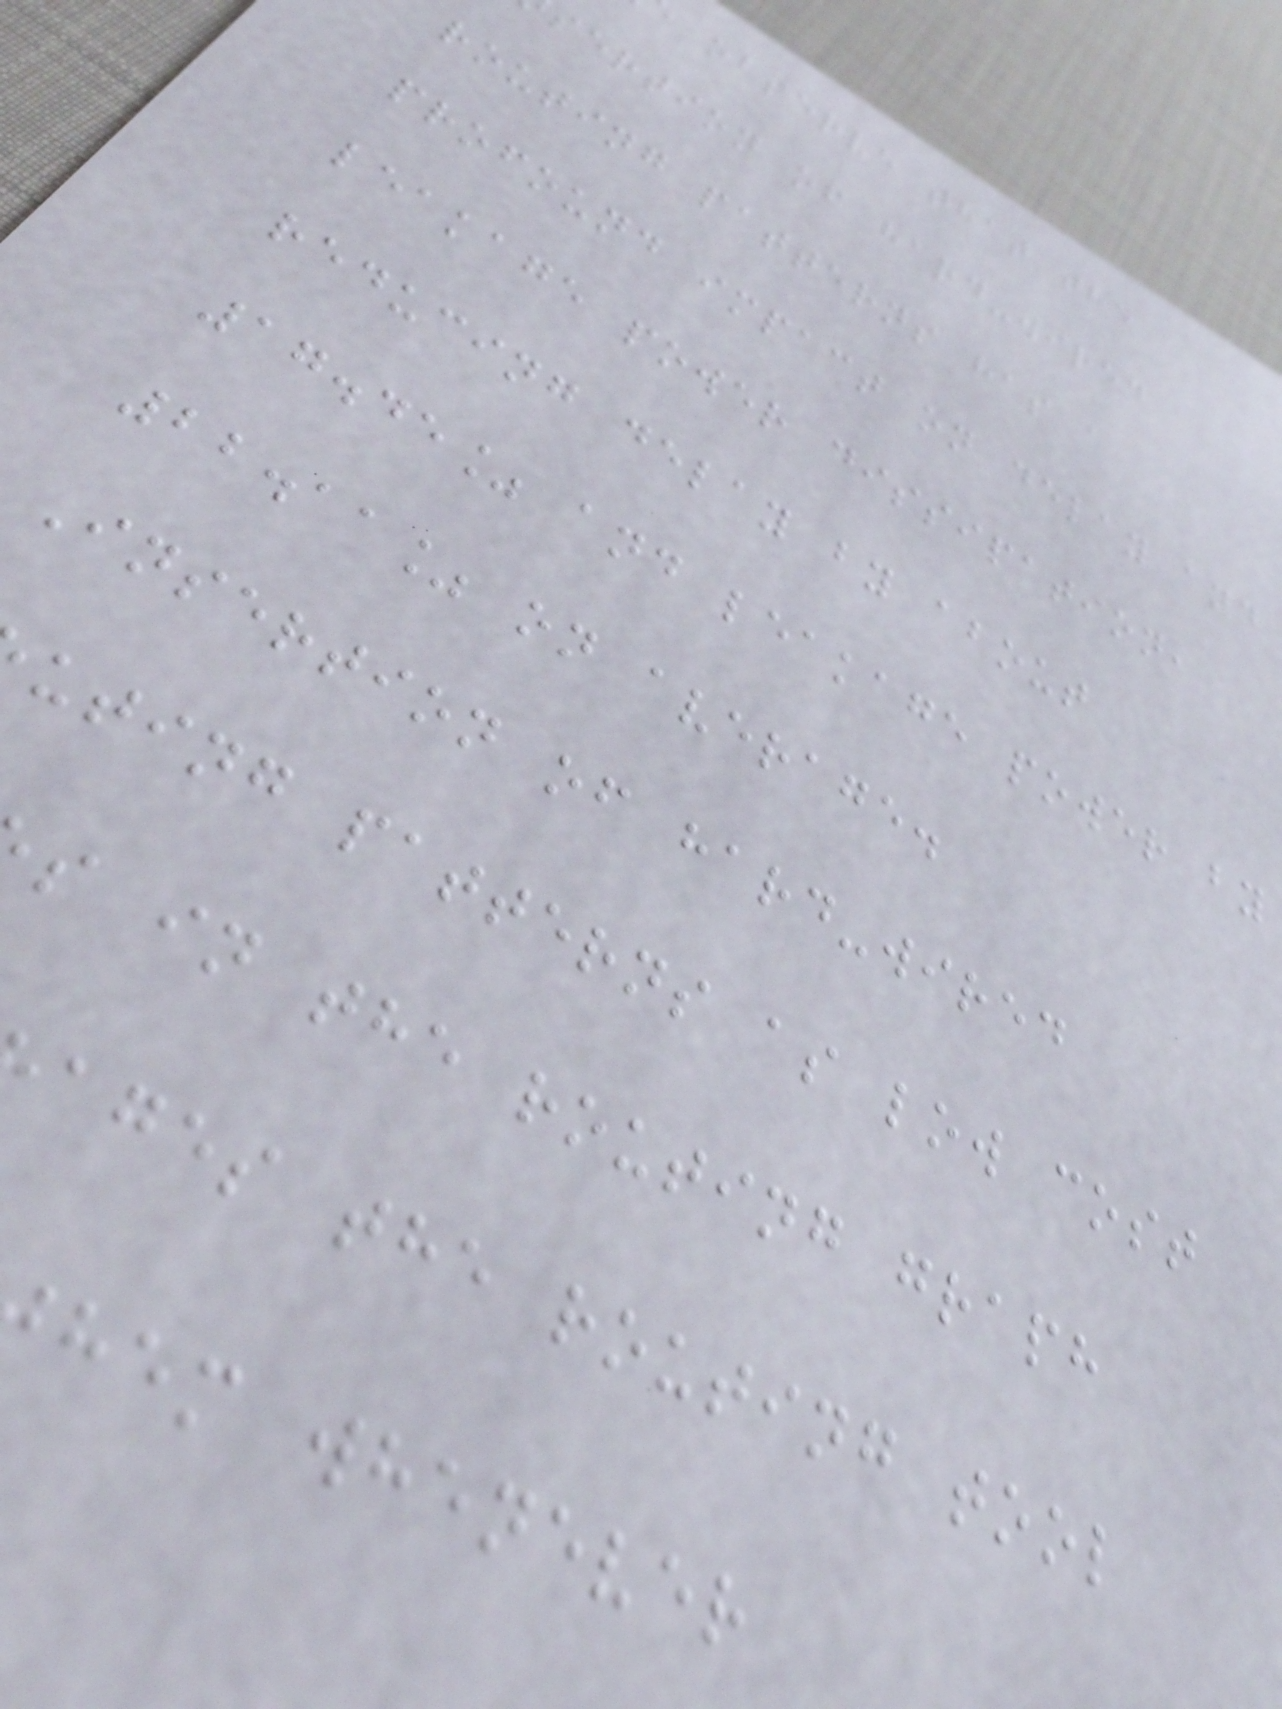observe that the
sertion of hard-wired
routing patterns has a
profound impact on delay and
leakage power dissipation,
reducing delay by about
17.45% and leakage power by
22.11% on average.
Insertion of hard-wired
uting patterns as low cost
s in the routing graph
ages the routing tool
hem whenever
